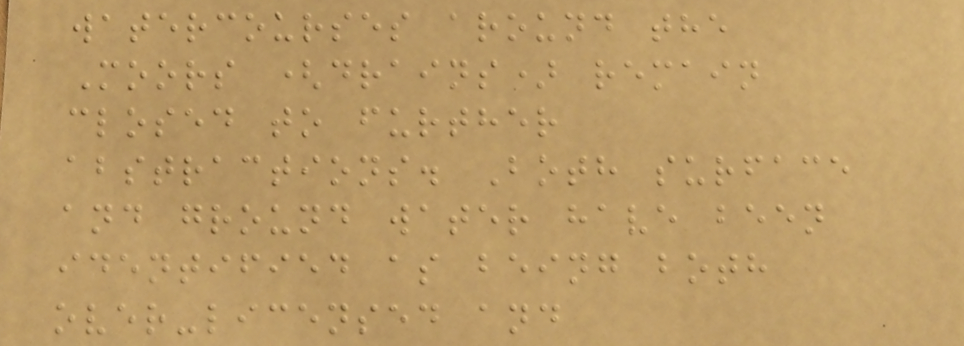watercourses around the
Moors (drains) remain
closed to further
abstractions. Both surface
and ground water have been
identified as being both
over-licensed and
